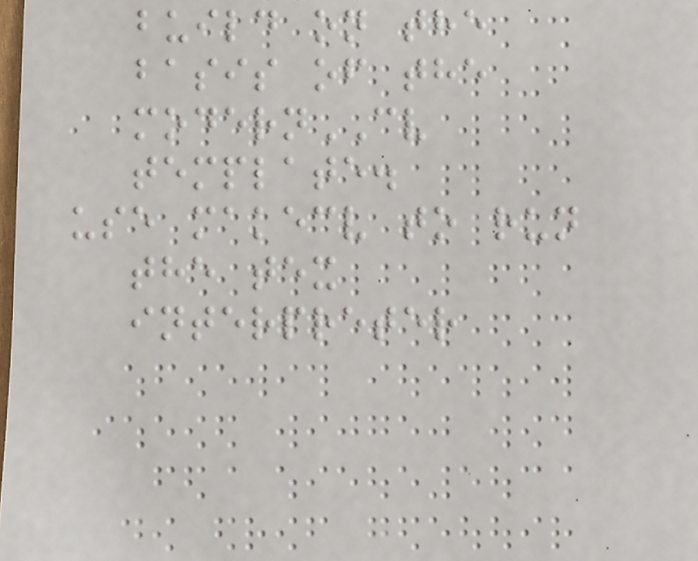build on the
basis of the
modernCV
template.
use makecv to run
the tex
interpreter
